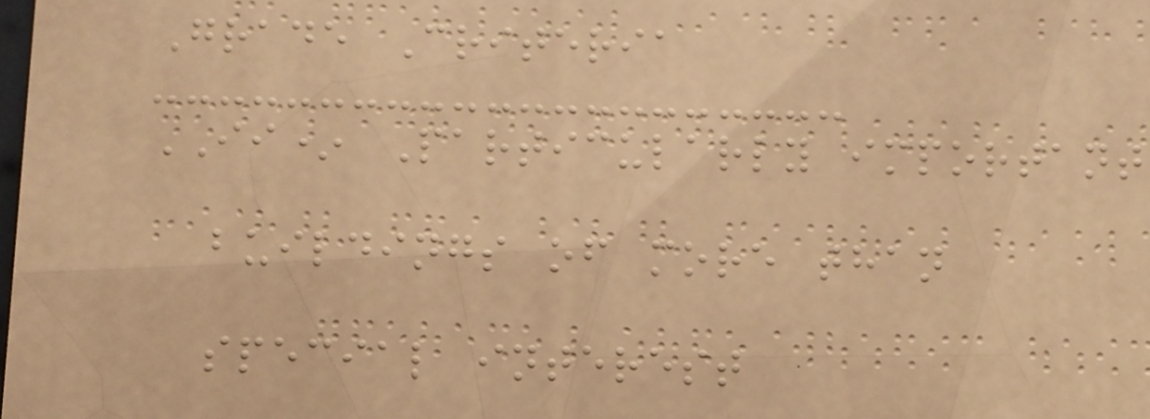Grade Criteria
II* Particularly important
buildings of more than
special interest
